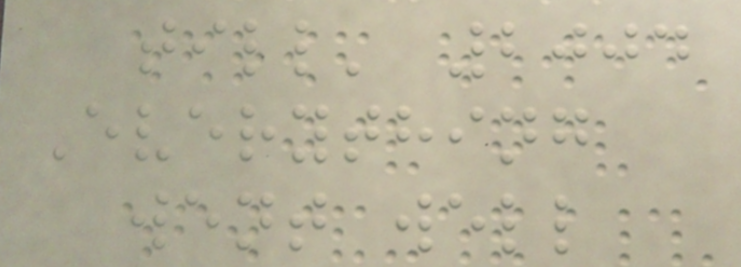till' 2004
Everything
went well
